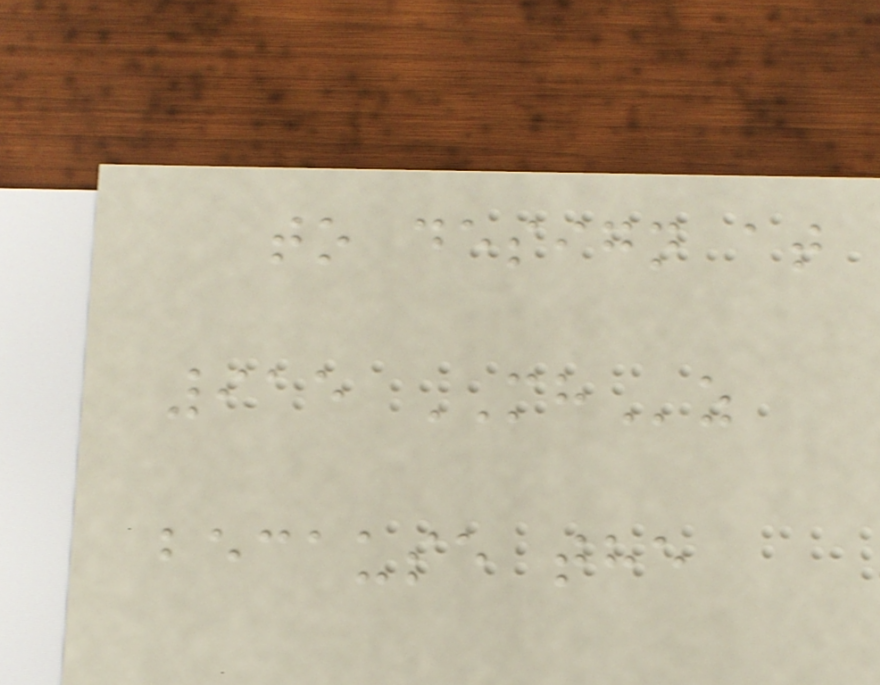to design at
915 MHz
because the
